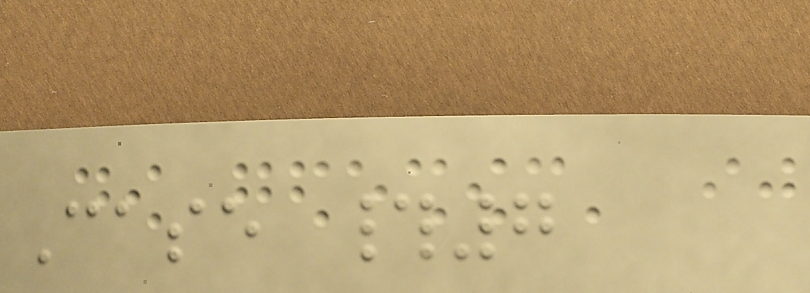Case #7
